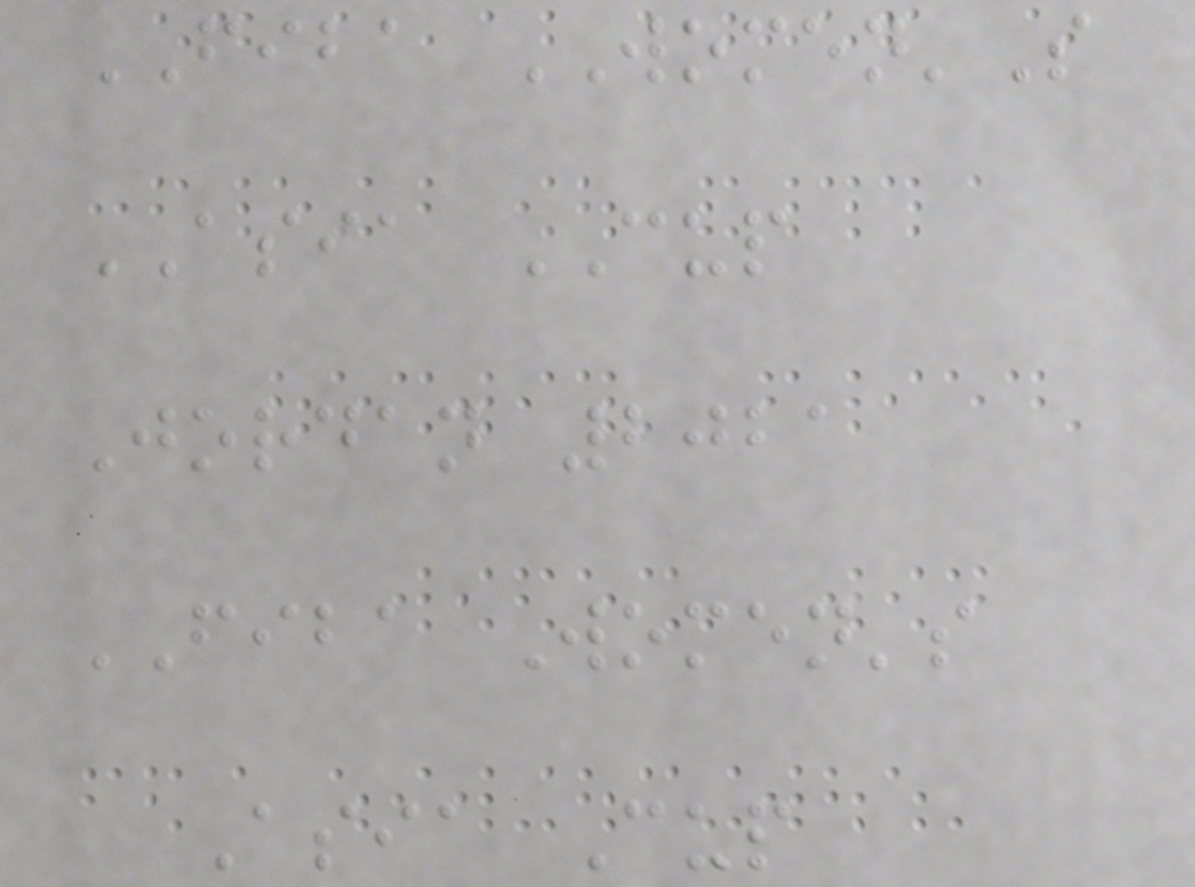FIBA WOMEN'S
ASIA CUP
Jordan 2021
FIBA Women's
Asia Cup
